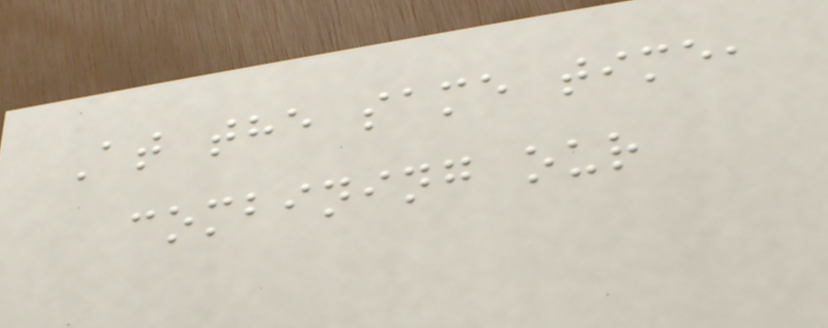At the same time,
combining our
